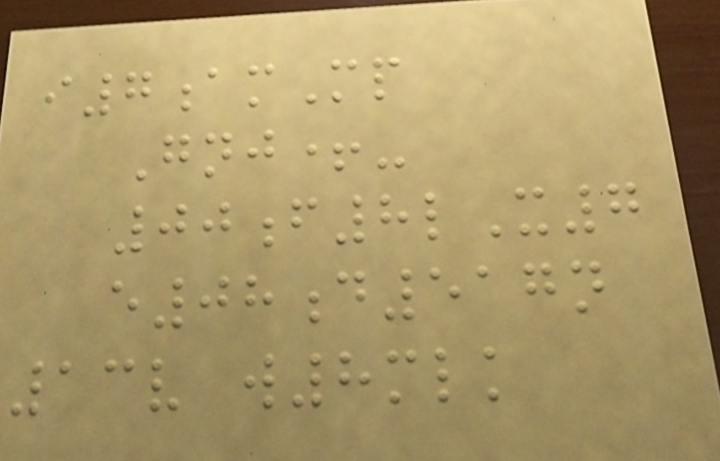i7amMp
Gnj+-
00f8lX7
e08d517n
13v w8mlk
